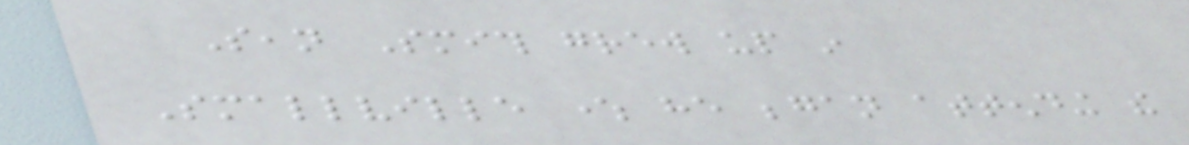Sean Smith grew up in
Smallville where he began attending the
